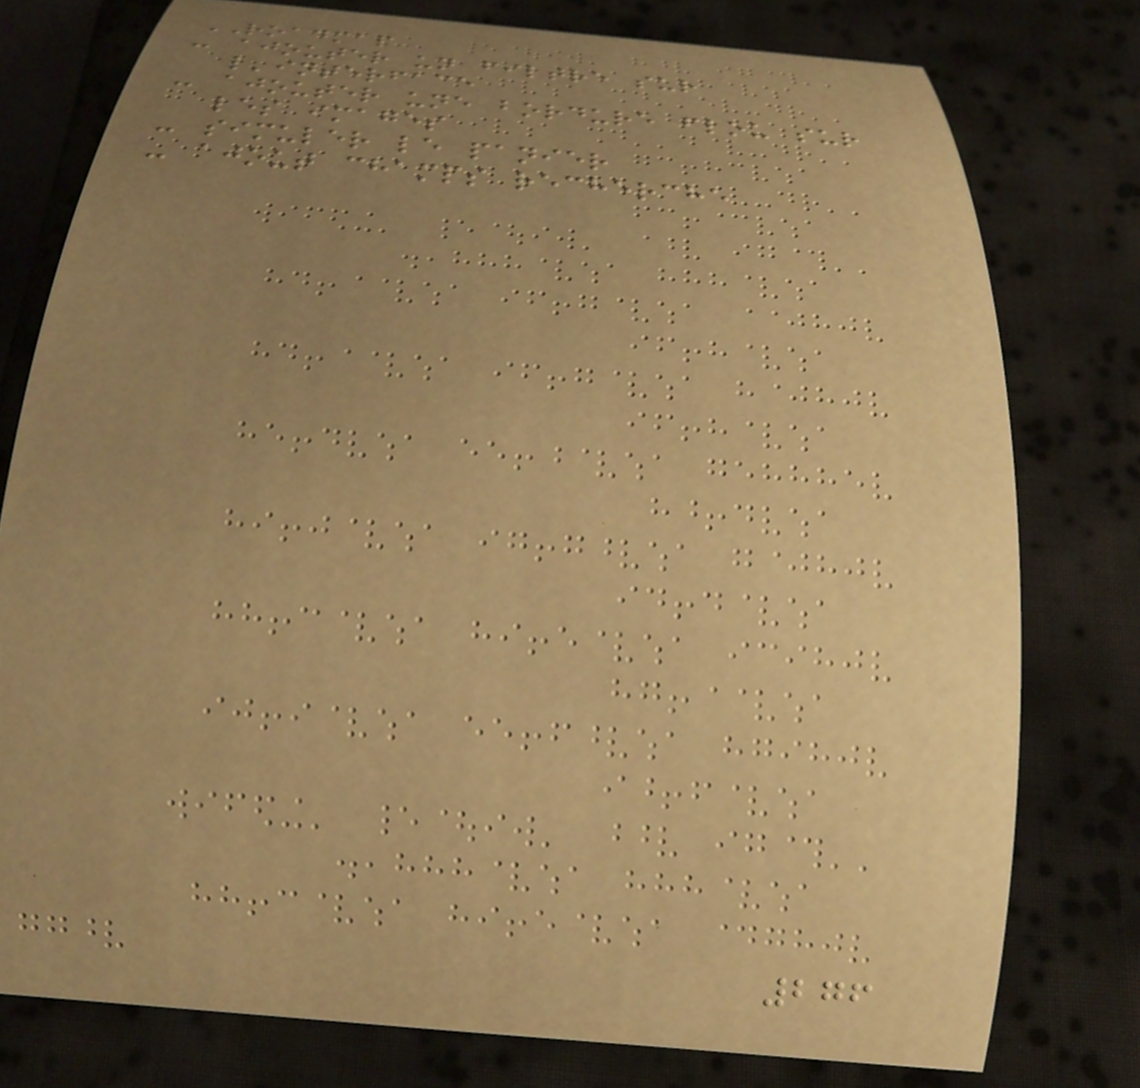ROADMAP
- ajouter un filtre sur
l'interface
- ajouter une bordure flou sur
les images
- simuler le panier
- ajout champs recherche
276
